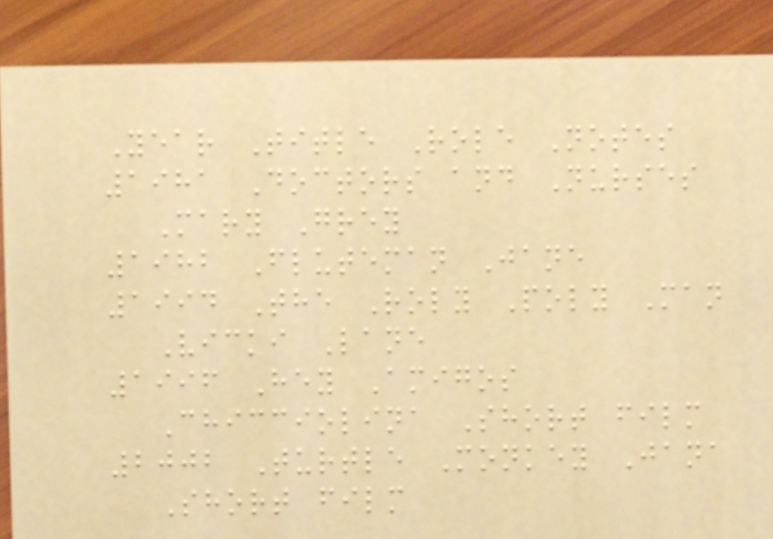Year Title Role Notes
1981 Doctors and Nurses
Mary Grey
1982 Fluteman Jane
1994 The Roly Poly Man
Vicki Lane
1996 Hey Amigos
Chicciolina Short film
2002 Turtle Monkey Jana
Short film
